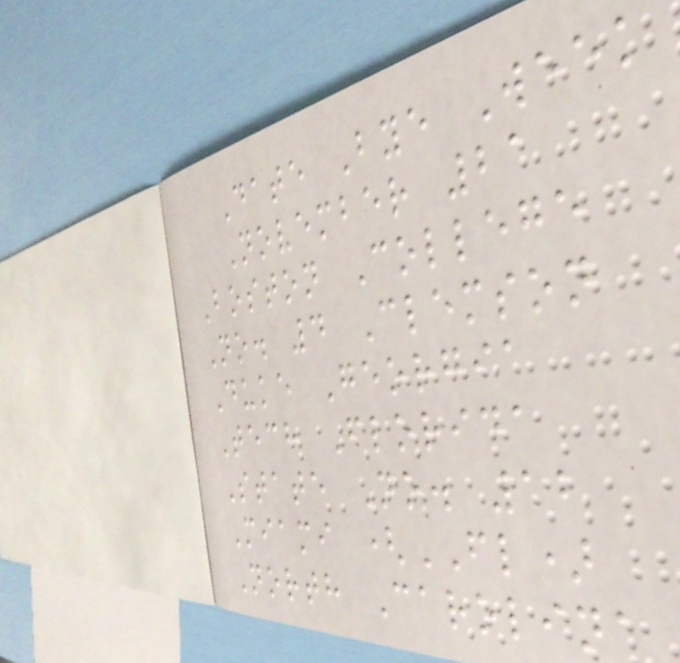Date Bye Week
November 21
Boston College
No. 4 Clemson
Duke Georgia
Tech Florida
State No. 12
Miami (FL)
North Carolina
